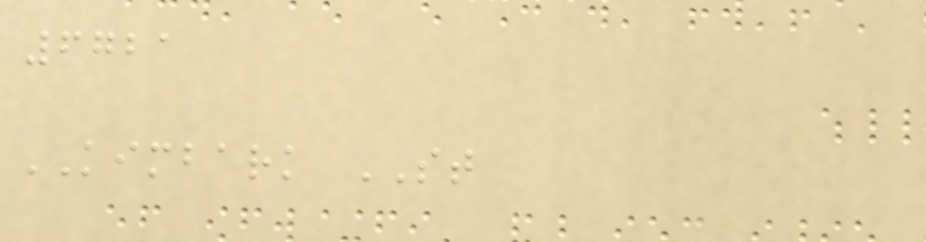6721
KIMBARK ST
